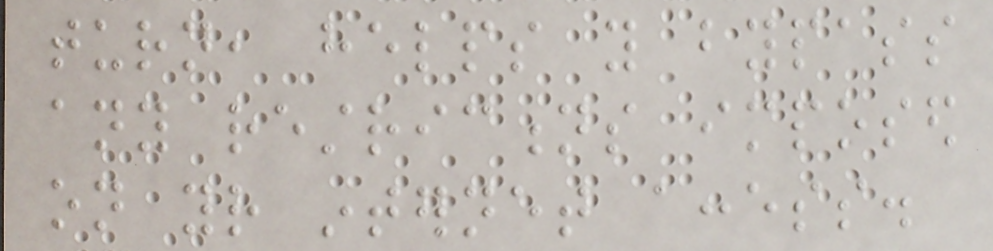turn, helps you bypass
any restrictions imposed
on your internet access.
